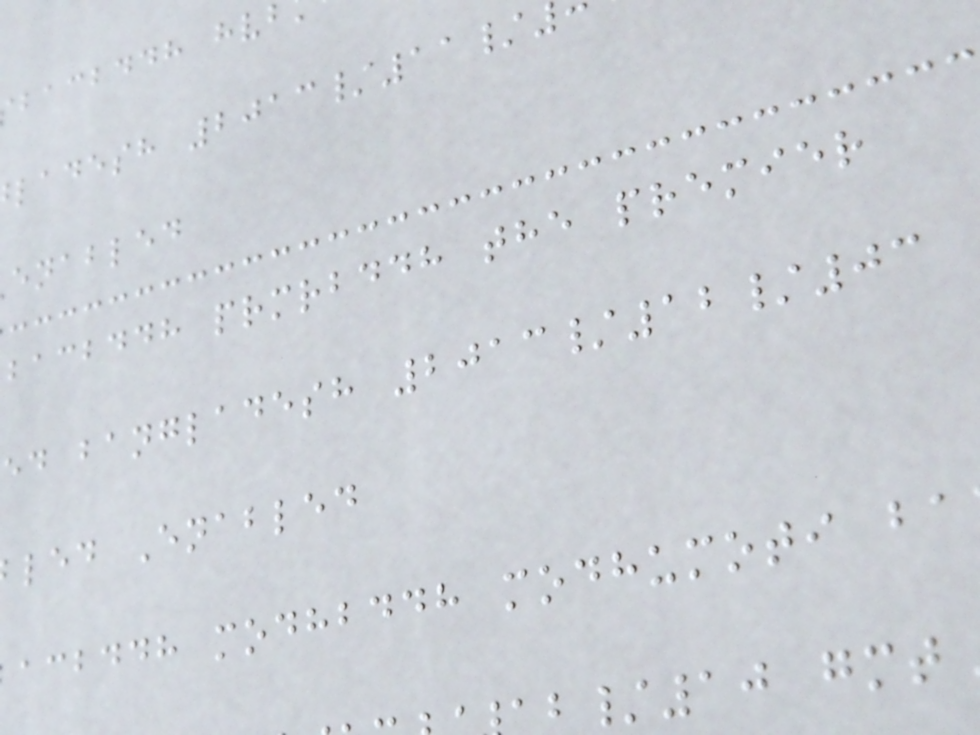ladesh 2013/11/
enabled
bacbddh prmrbddh the premier
ed bangladesh 2013/12/03
led Enabled
acbddh modhbddh modhumoti
